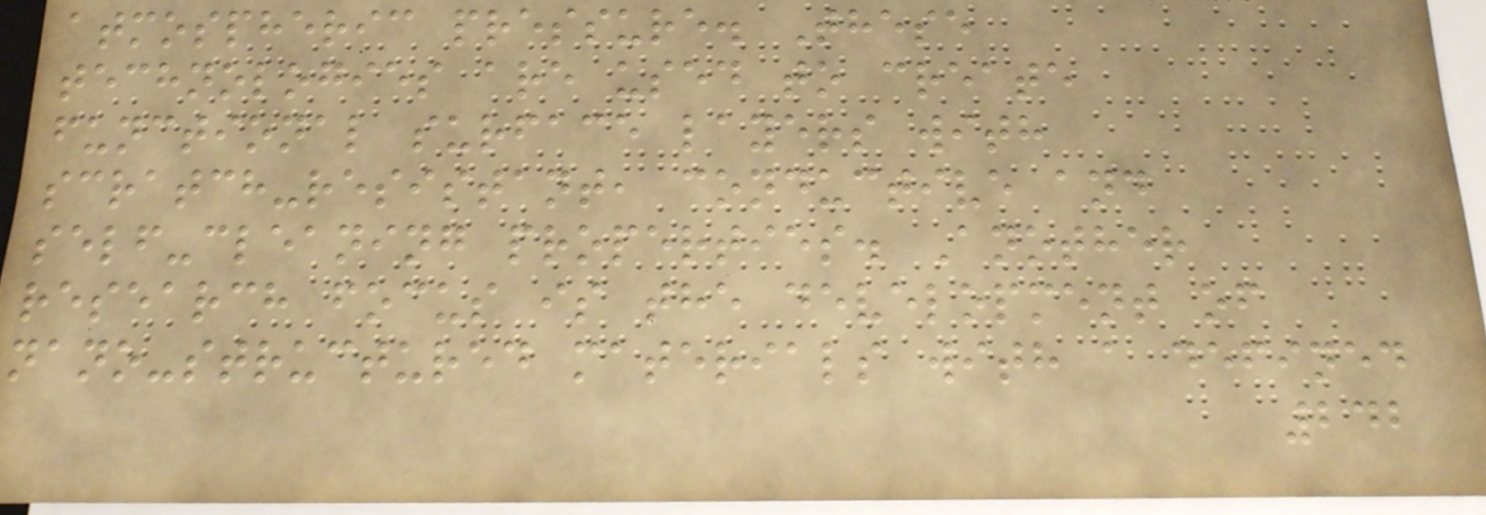atmospheric pressure. These
technologies are used to create
functional surface layers with
scratch-resistant, conductive and
self-cleaning properties. Another
research focus is the development of
nano-structured materials with a defined
242
